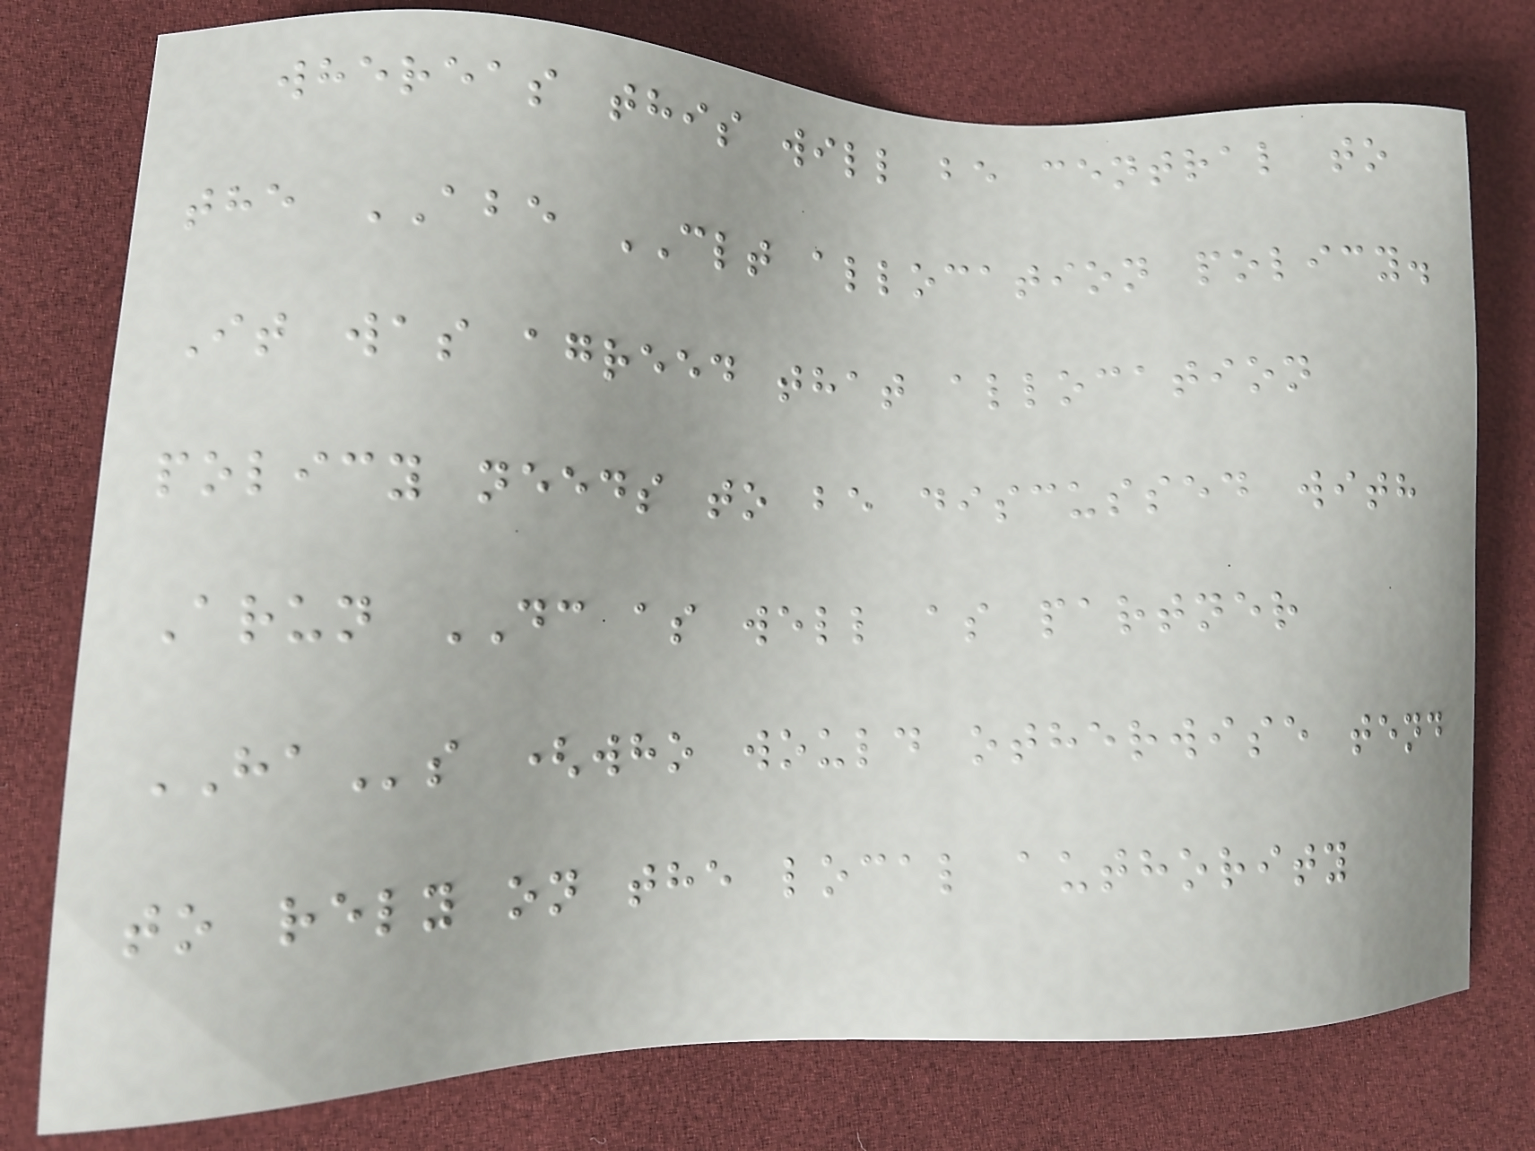whereas this will be central to
the ABE CLT allocation policy.
It was agreed that allocation
policy needs to be discussed with
Arun DC as well as partner
HAs (who would otherwise tend
to rely on the local authority
